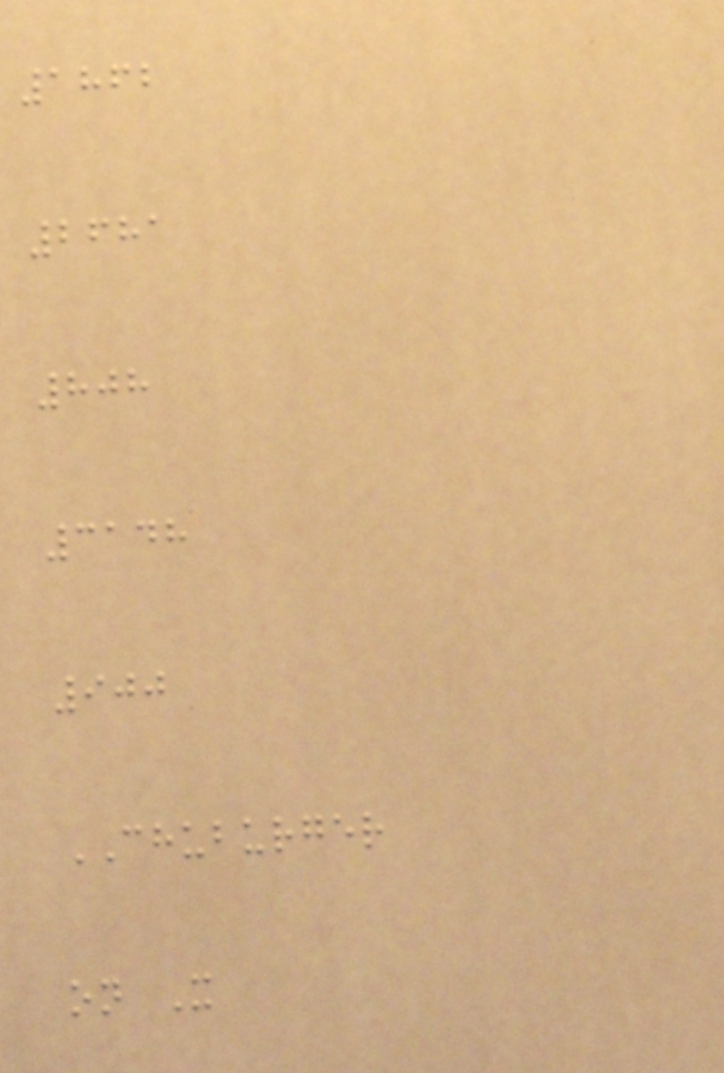1862
2681
808
3148
900
CHUBURGER
on X
